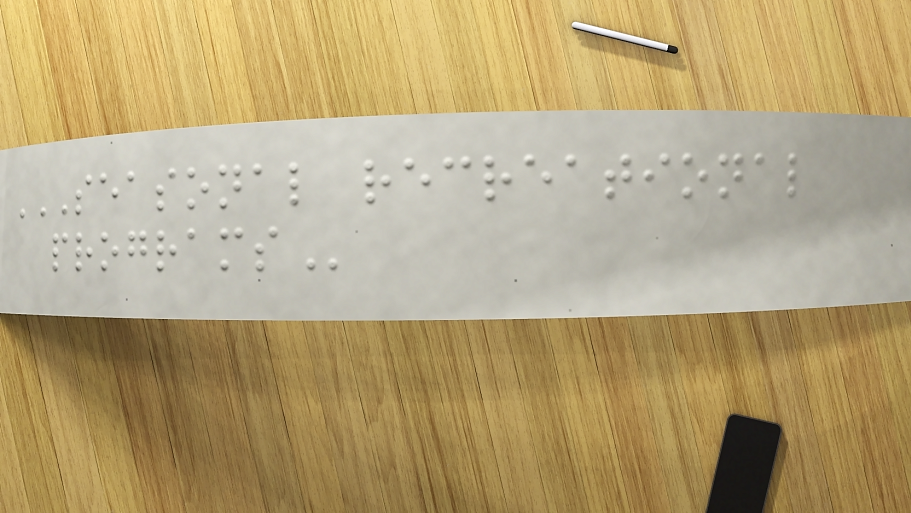SEASONAL RECREATIONAL
PROGRAMS
